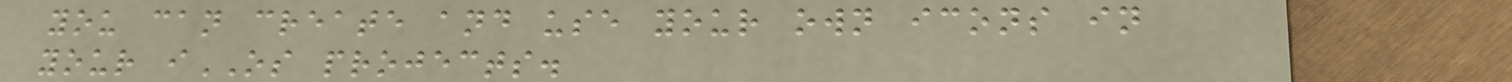you can create and use your own icons in
your iOS projects.
